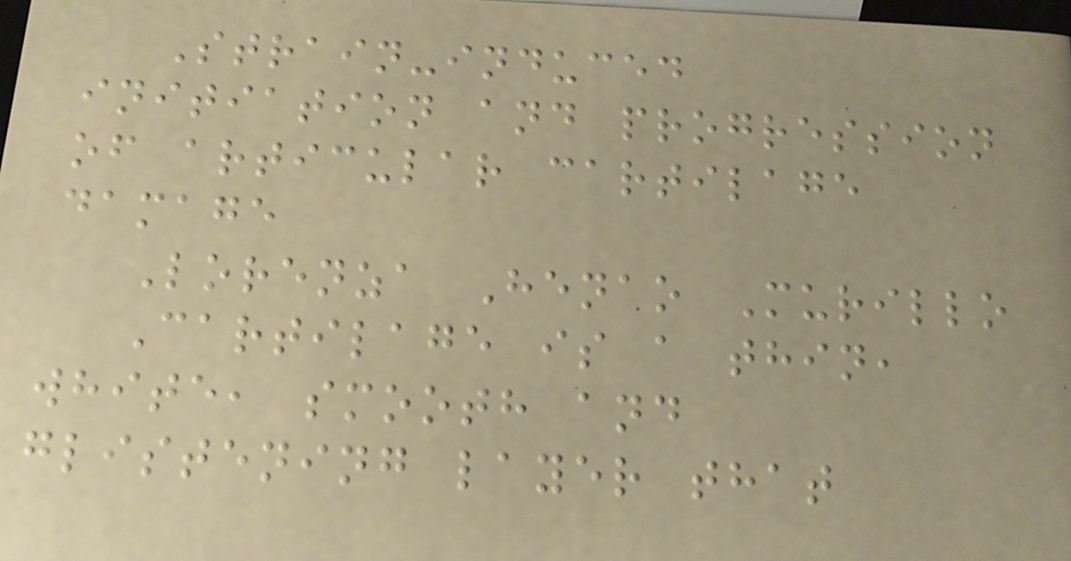Strain-induced
initiation and progression
of articular cartilage
damage
Lorenza Henao Murillo
Cartilage is a thin,
white, smooth and
glistening layer that
